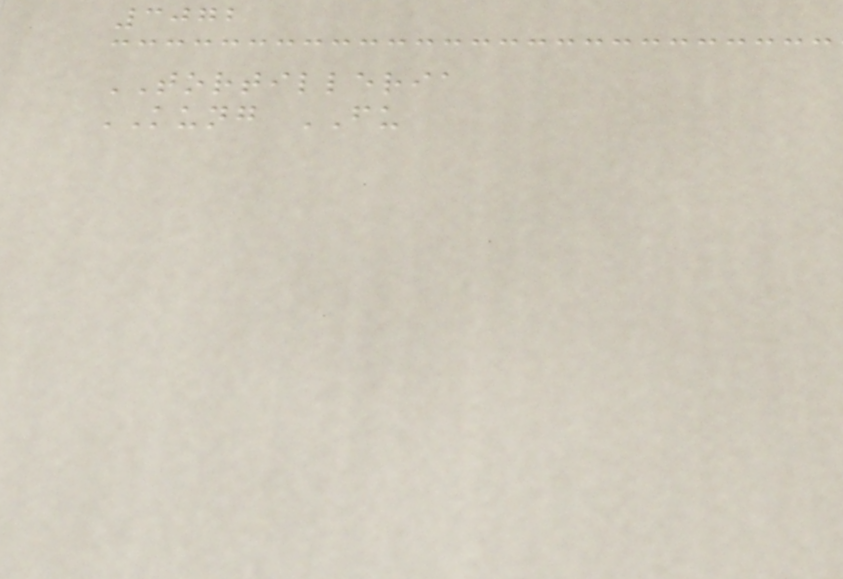3072
TORTILLERIA
KUNG FU
